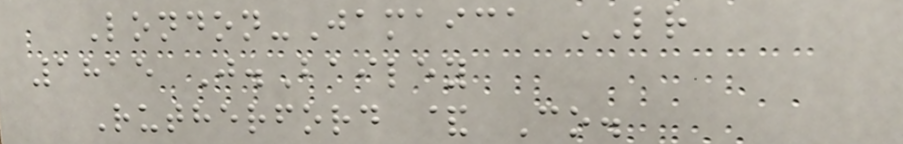London-Jamaica LR
1815 J.Bailey
Rutherford & Co.
